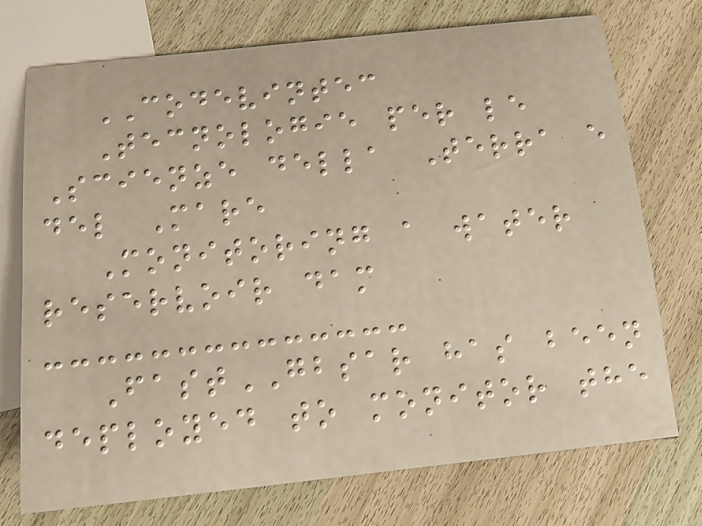CODEVINTEC
Tecnologie per le
Scienze della Terra e
del Mare
Monitoring a water
reservoir dam
FastGBSAR has been
deployed to monitor the
